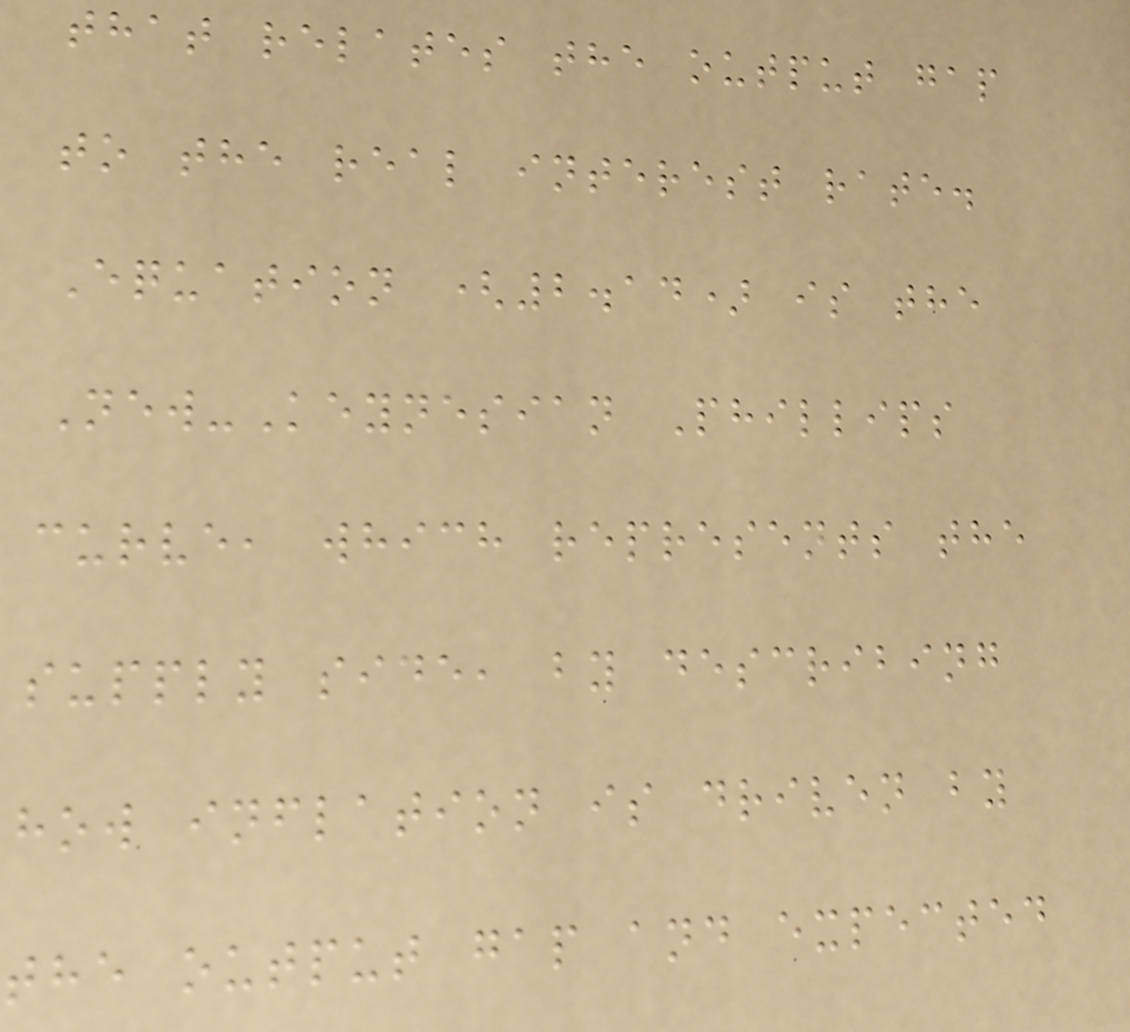that relates the output gap
to the real interest rate.
Equation (2.14) is the
New-Keynesian Phillips
curve, which represents the
supply side, by describing
how inflation is driven by
the output gap and expected
